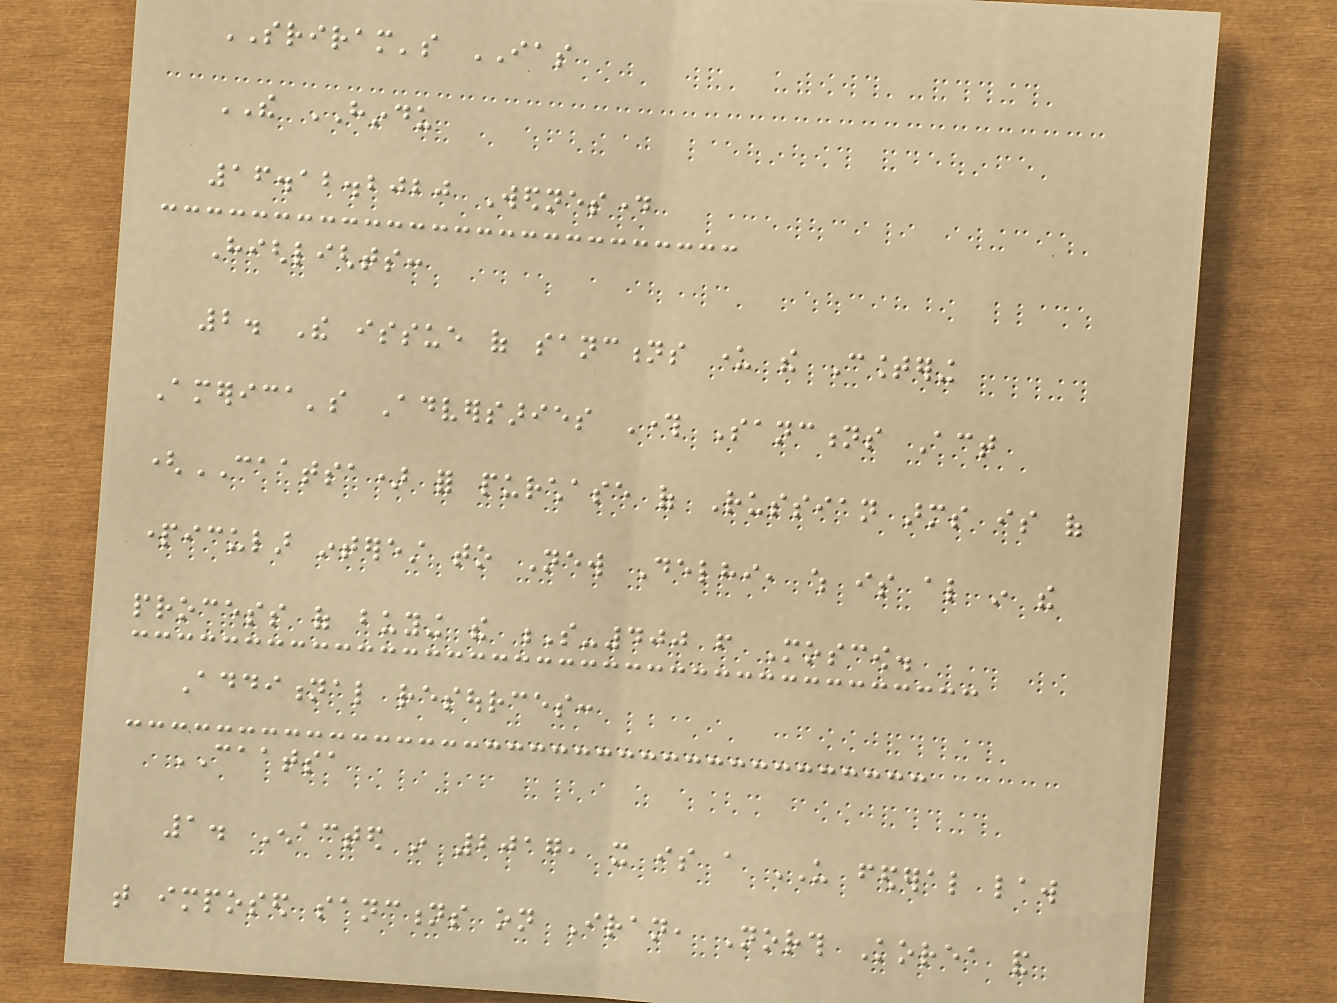SRIRAM's IAS
THE HINDU
16.12.2020 Wednesday
Highlights:
2. The issue of sanctions under the Countering
America's Adversaries Through Sanctions Act
(CAATSA) for purchase of Russian arms is of
particular interest to New Delhi, which is also in the
process of buying the S-400 from Moscow.
Additional resources:
CAATSA
1. Enacted in 2017, it is a US federal law
that imposed sanctions on Iran, North Korea and
